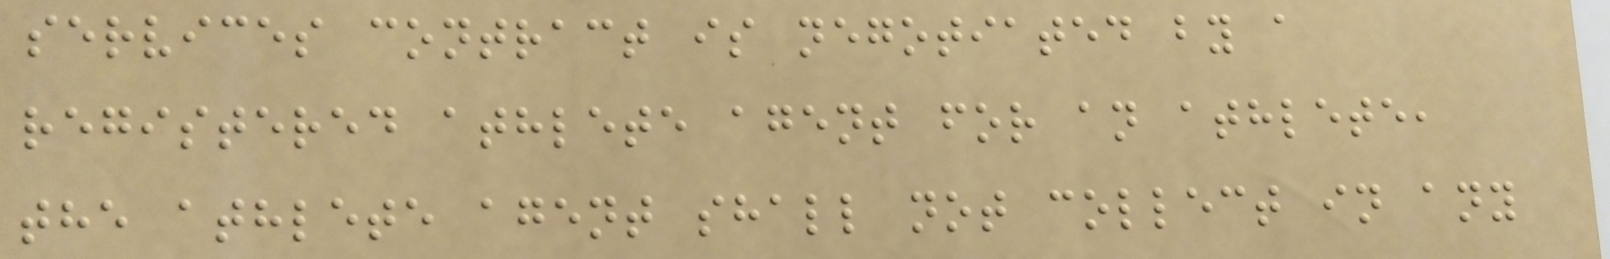services contract is negotiated by a
registered athlete agent for an athlete,
the athlete agent shall not collect in any
